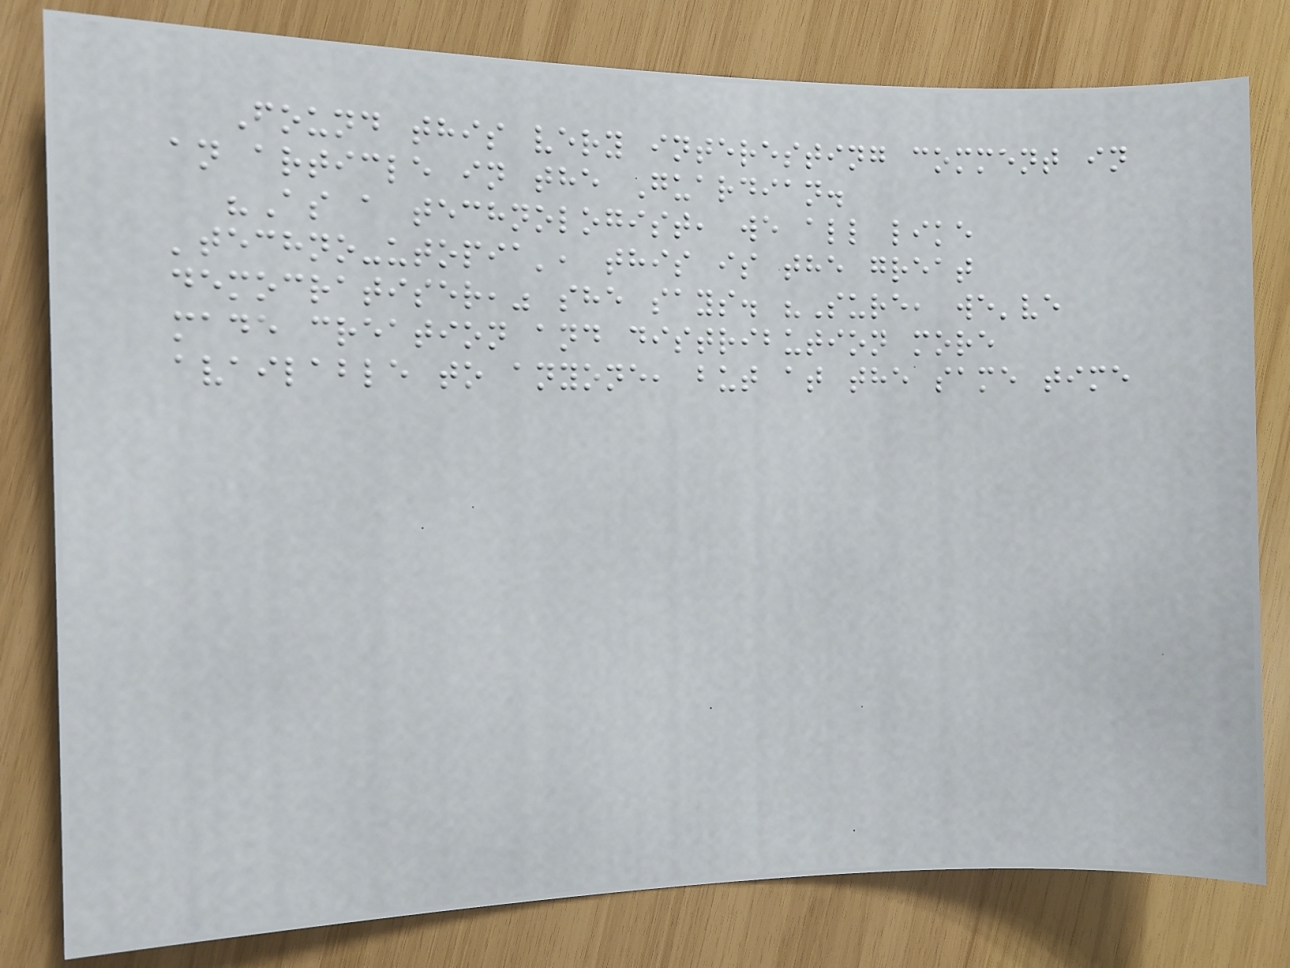Found this very interesting comment in
an article in the Guardian.
"As a technologist, we all like
'techno-utopia', this is the great
democratiser," she says. "Sure, we've
made creation and distribution more
available to anyone, but at the same time
